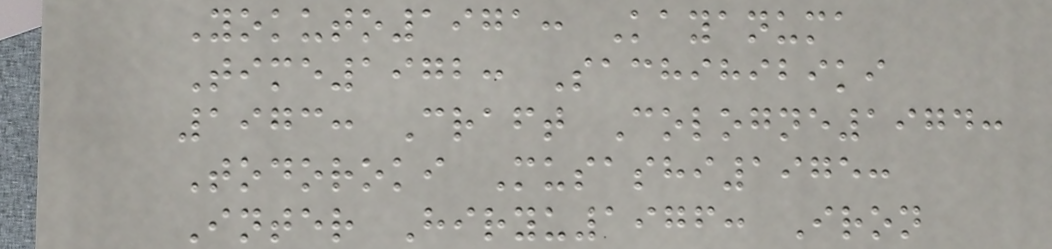Yokuto1971: Kayanuma
Time1972: Sachihibiki
1973: Craft Cologne1974:
Todoroki Musashi1975:
Inter Hiryu1976: Iron
